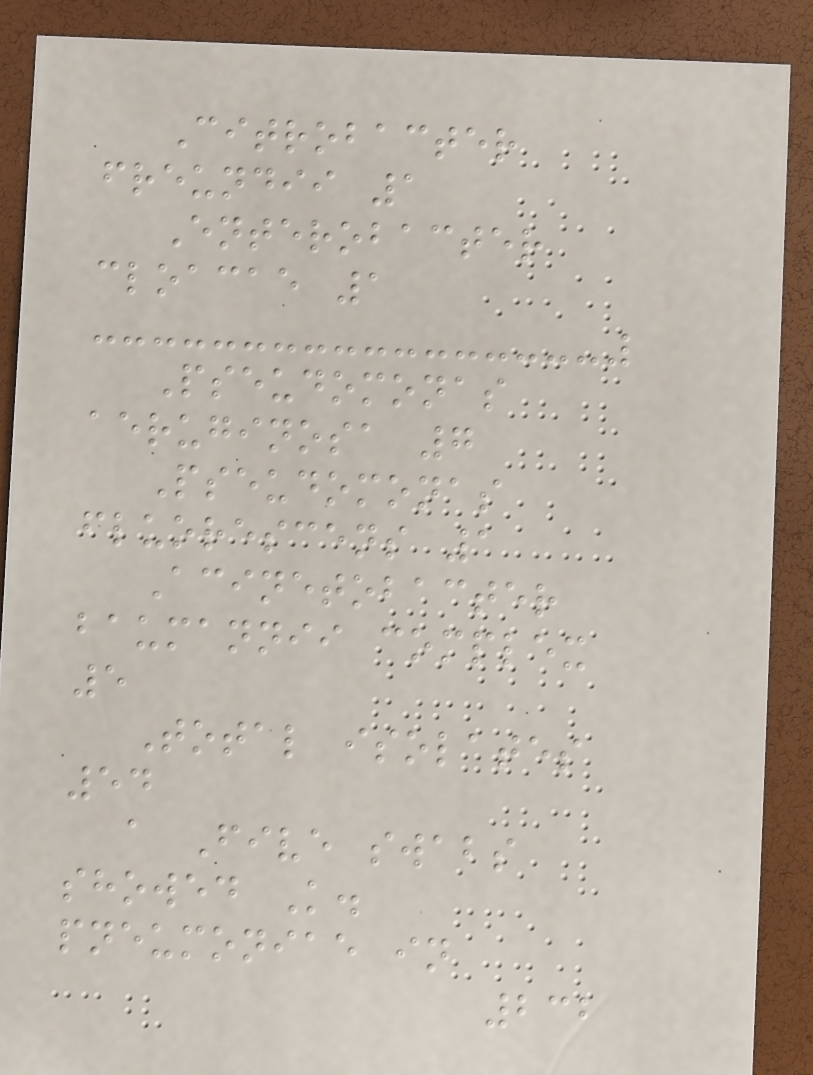Citrobacter
freundii 1
Enterobacter
cloacae 1
Pseudomonas
aeruginosa 7
Pseudomonas
fluorescens 1
Acinetobacter
baumannii complex
5
Total isolates
54
a Five swabs
showed K.
pneumoniae in
232
